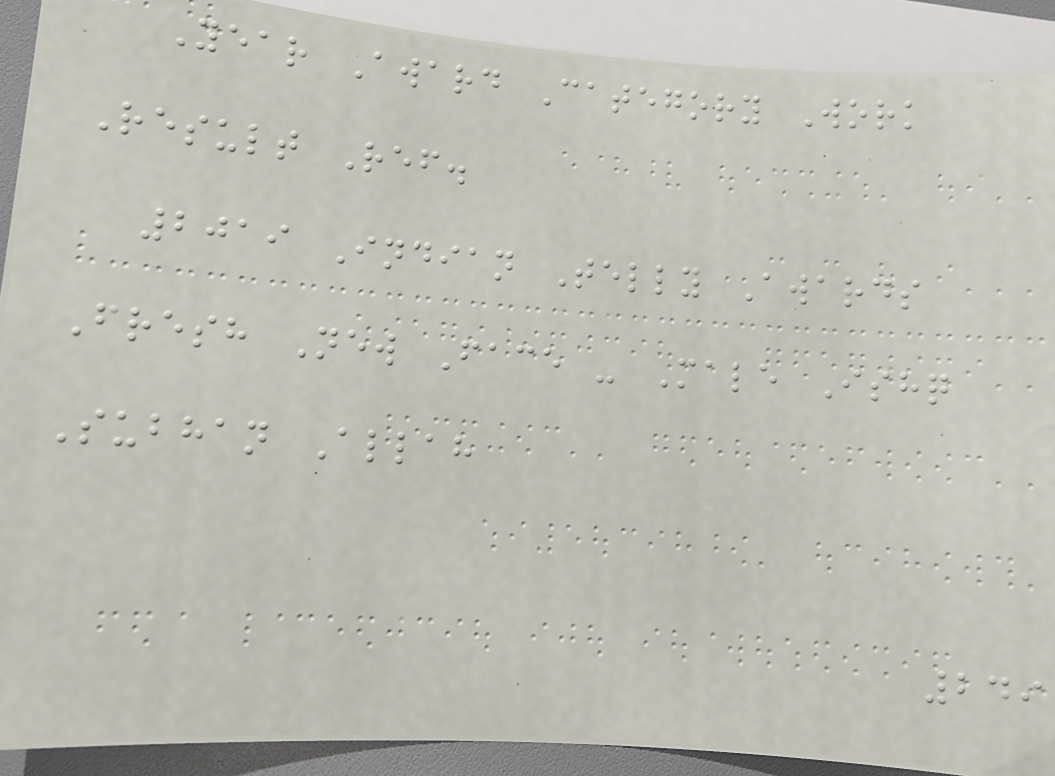Year Award Category Work
Result Ref.
2019 Indian Telly Awards
Fresh New Face - Male Ishq
Subhan Allah
249
